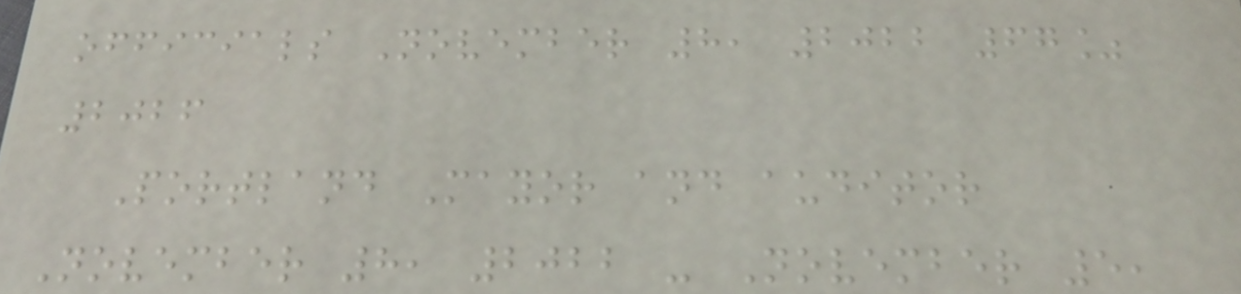officials November 8, 2022 67%
2026
Portland Mayor and auditor
November 8, 2022 - November 5,
